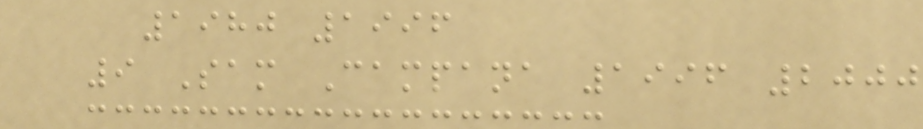1980 1996
9 Sam Campana 1996 2000
